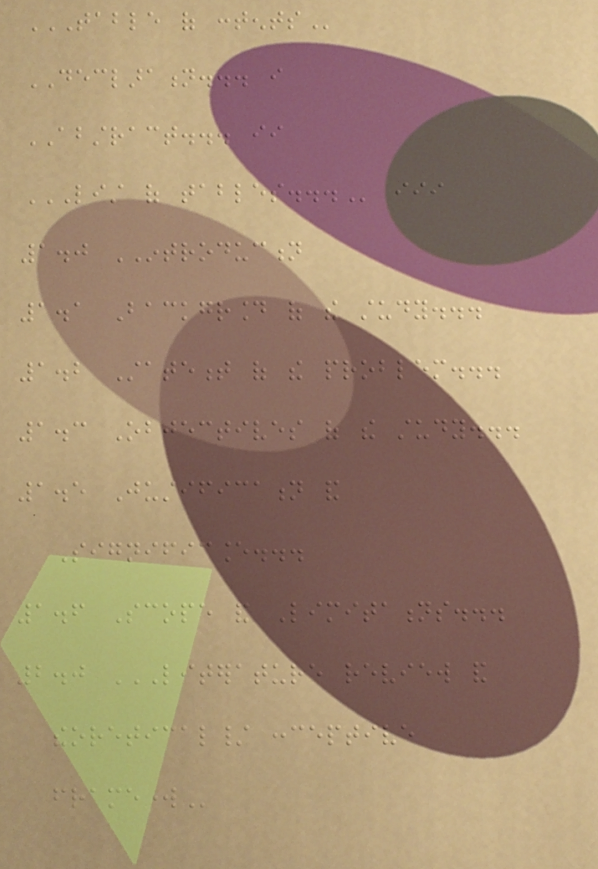TABLE OF CONTENTS
DECLARATION... i
ABSTRACT... ii
LIST OF TABLES... iii
1.0 INTRODUCTION
1.1 Background of the study...
1.2 Statement of the problem...
1.3 Objectives of the study...
1.5 Justification and
Significance...
1.6 Scope and Limitations...
2.0 LITERATURE REVIEW AND
THEORETICAL/ CONCEPTIVE
FRAMEWORK
